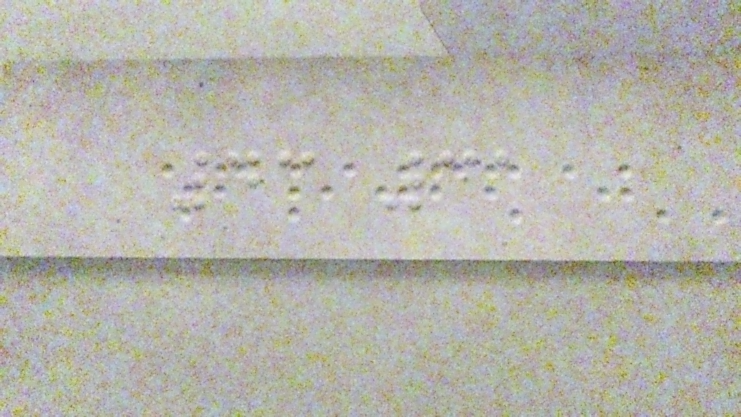43 31
